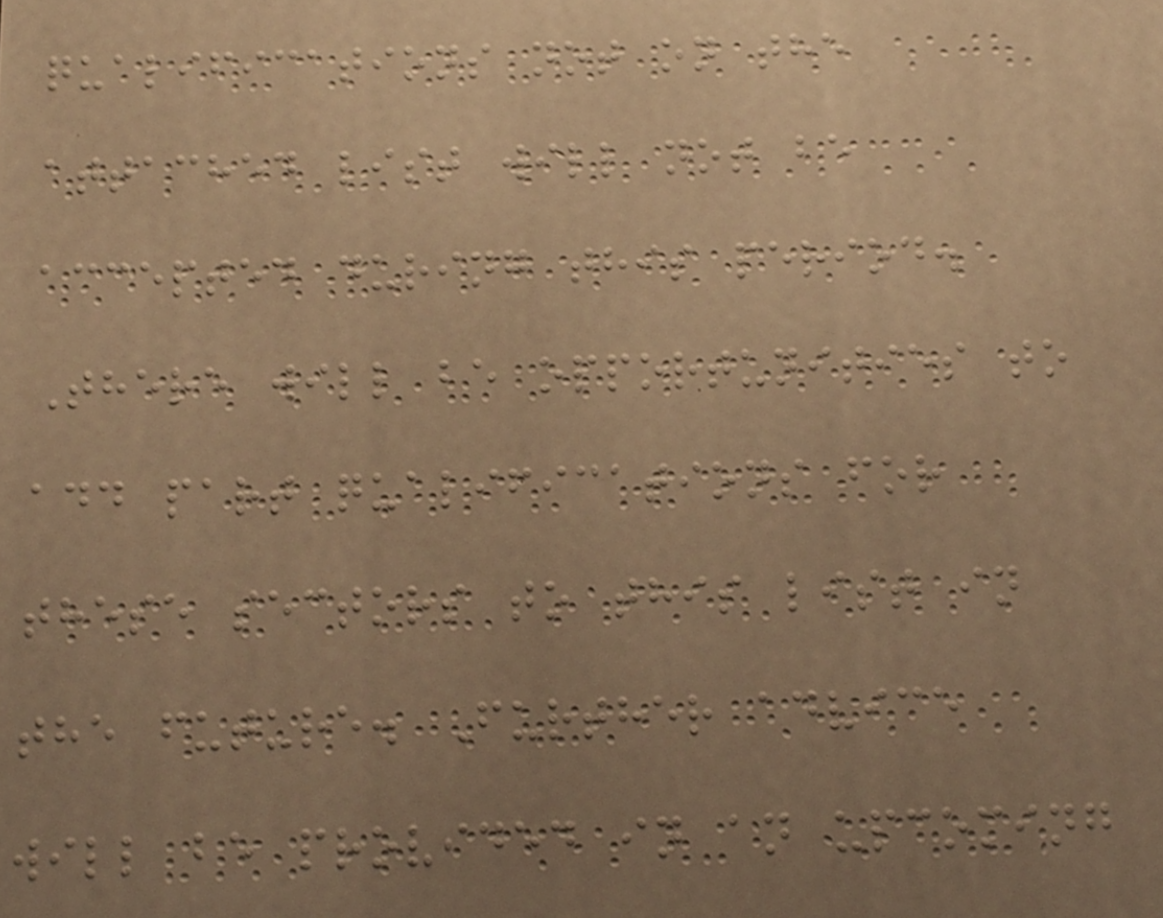qualifications not on the
attached list will not be
accepted during this period.
There will be opportunities to
add part qualifications for
these sectors to this list in
the future. Further advice
will be provided in an upcoming
